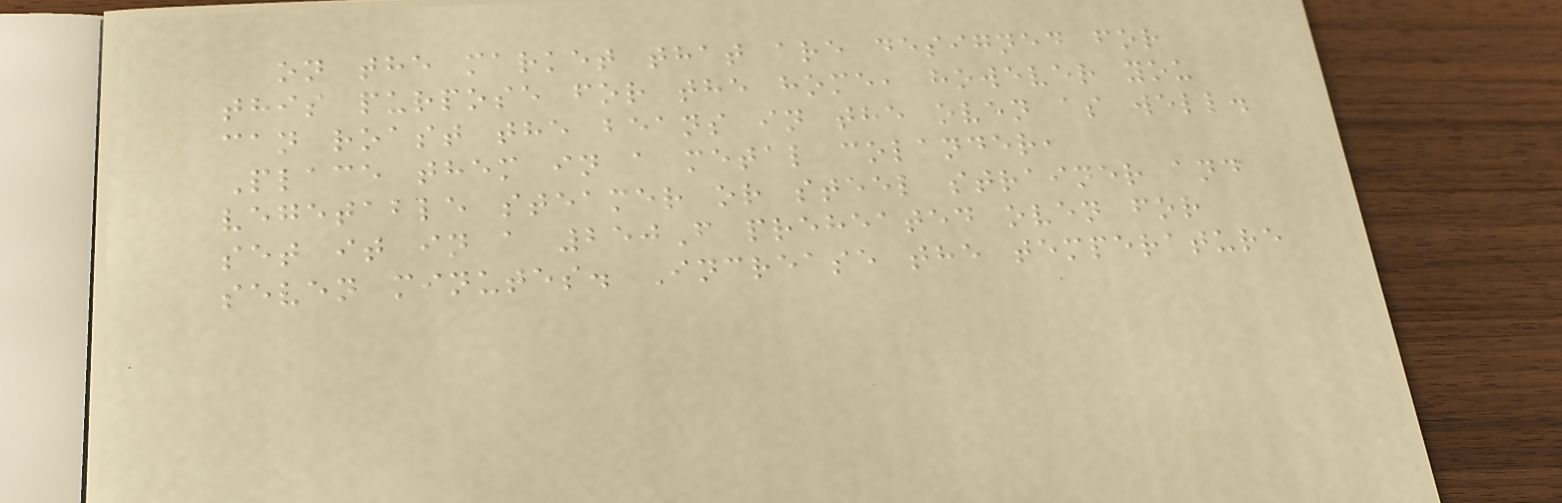on the market that are designed for
this purpose for the home, however you
can roast the beans in the oven as well.
Place them in a metal colander,
vegetable steamer or steel strainer and
set it in a 250F preheated oven for
seven minutes. Increase the temperature
